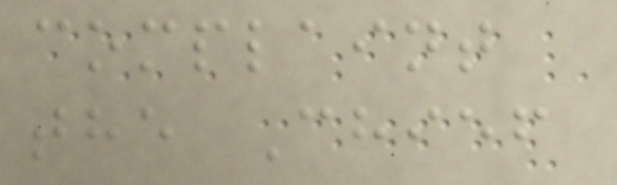complaint
the Chief
